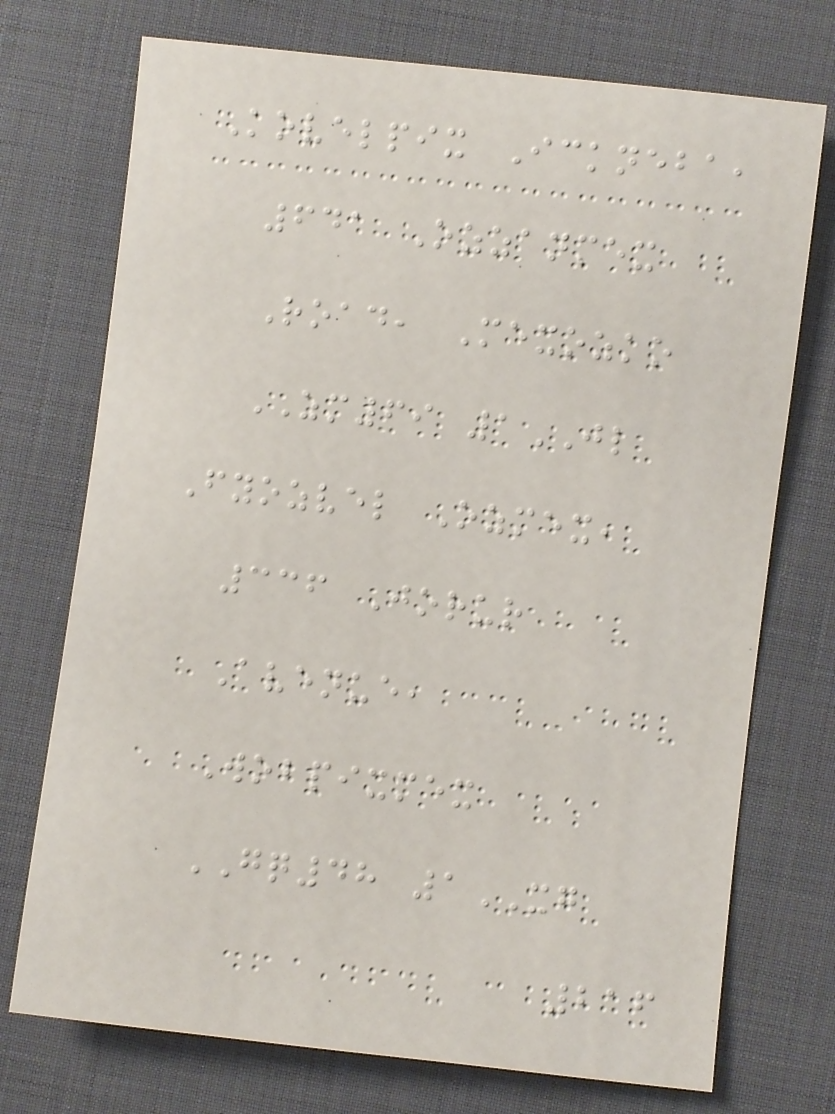Kovelpix Ickneba,
641 Ozzanmex
Road, Mexozko
ZM69 1JL
Fyozvel Ozmex,
336 Jorur
Avenue,
Wobpixmex
GQ48 1XG
216
